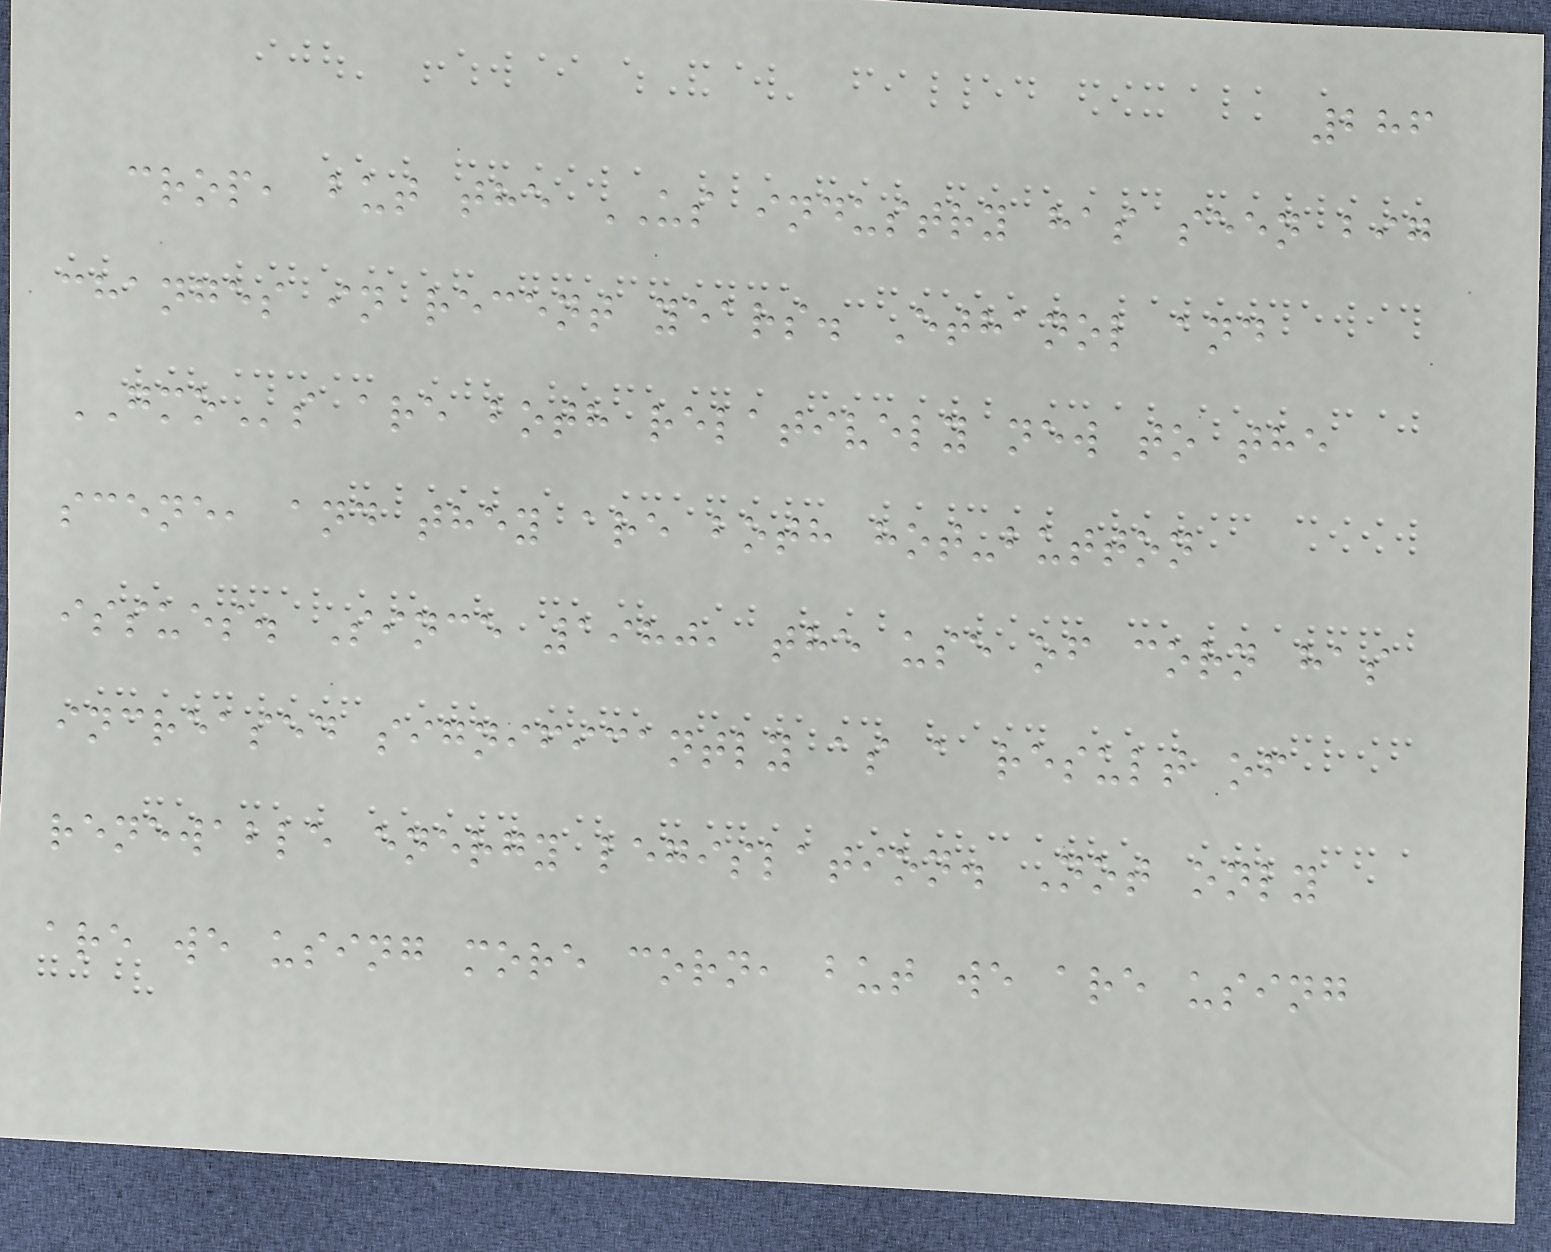286
crop, but the US industry has seen big
changes in recent years. Ethanol and
GMOs are both relatively new to the
scene, and they are both hot-button
issues. Since 1980, the use of corn has
increased significantly as a result of
renewable energy legislation. Not only
are we using more corn, but we are using
